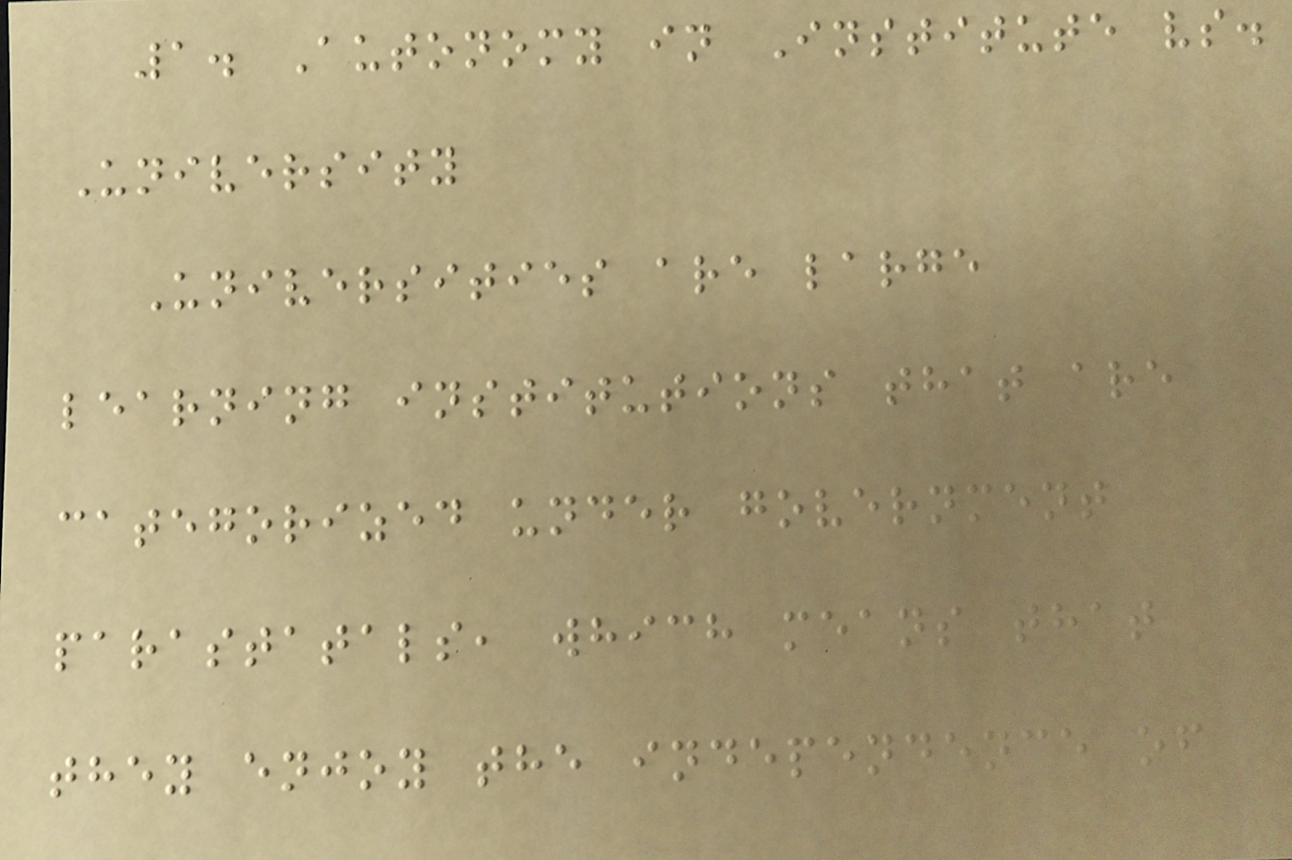1. Autonomy in Institute vs.
University
Universities are large
learning institutions that are
categorized under government
parastatals, which means that
they enjoy the independence of
